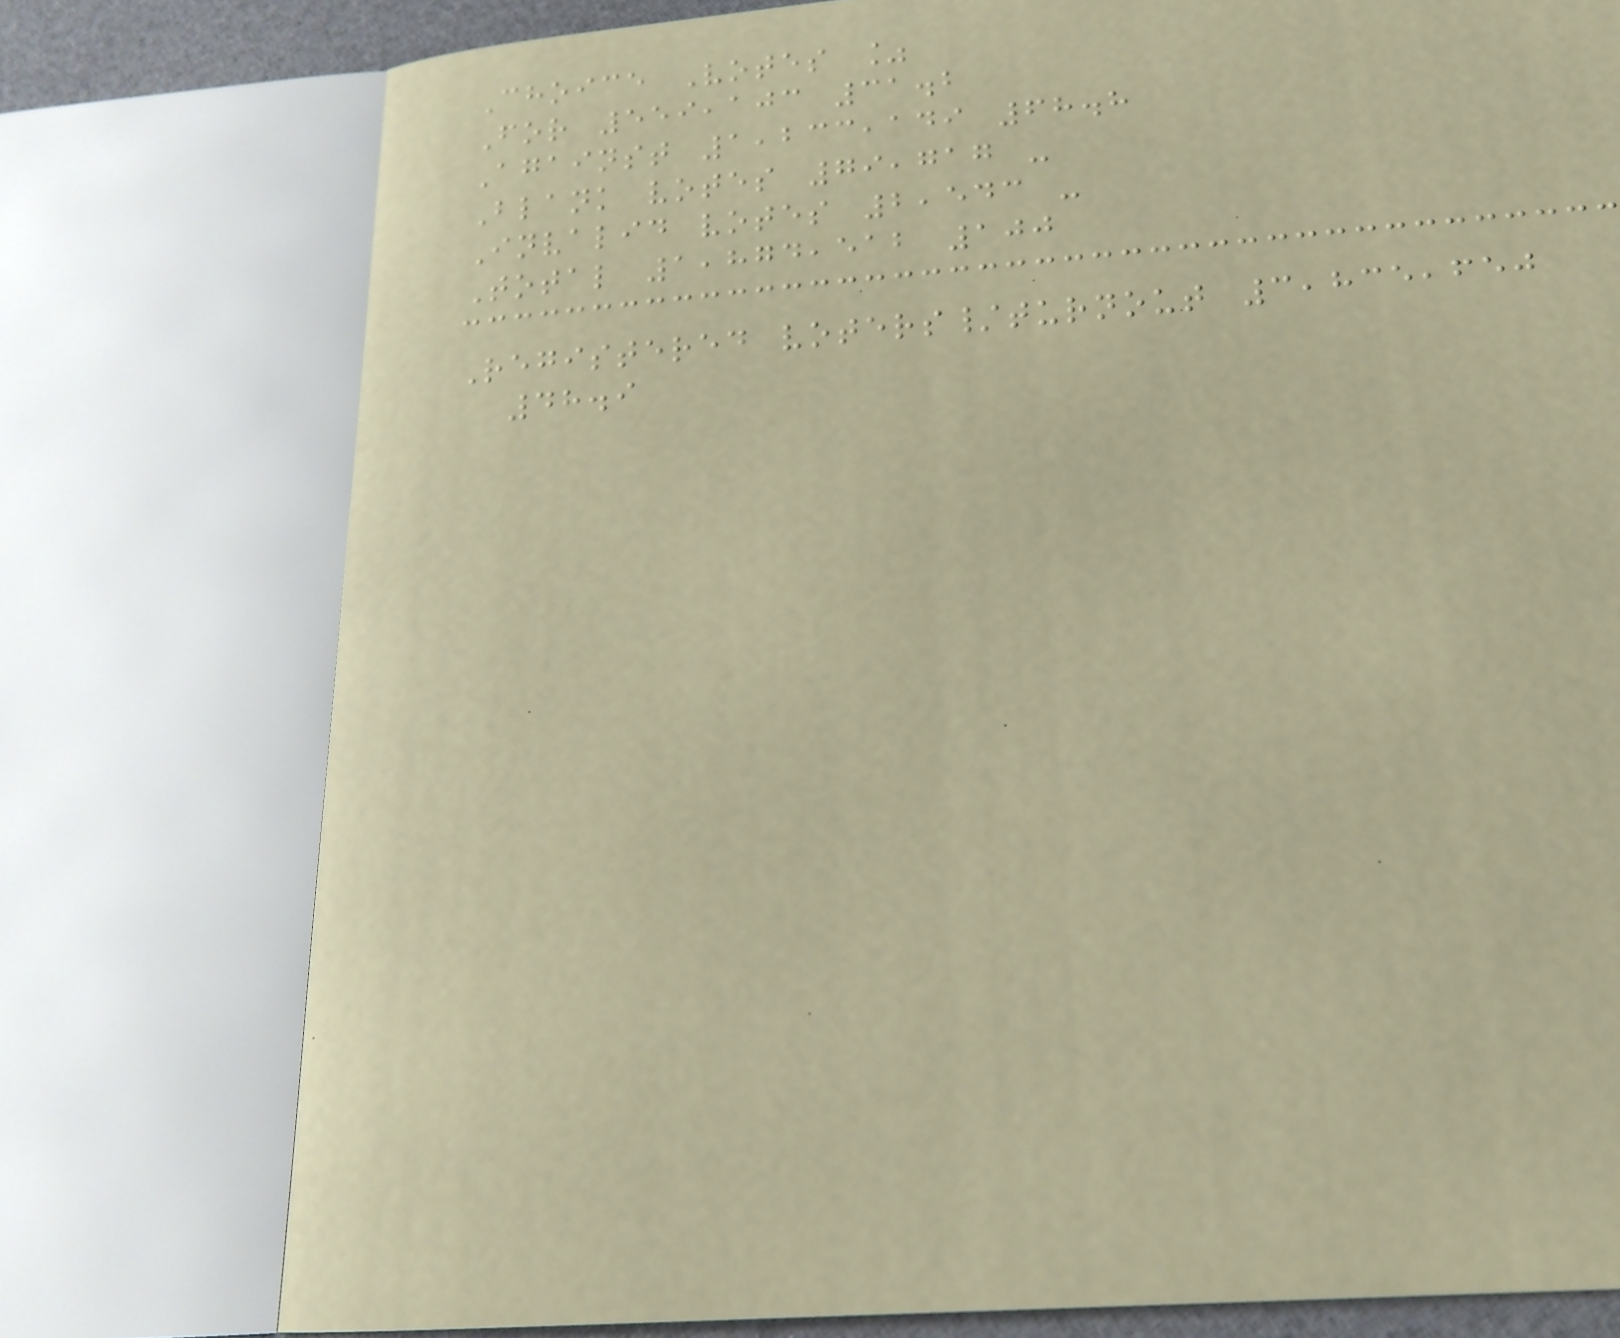Choice Votes %
For 559,103 31.2
Against 1,233,149 68.8
Blank votes 79,717 -
Invalid votes 2,543 -
Total 1,874,512 100
Registered voters/turnout 3,835,650
48.9
